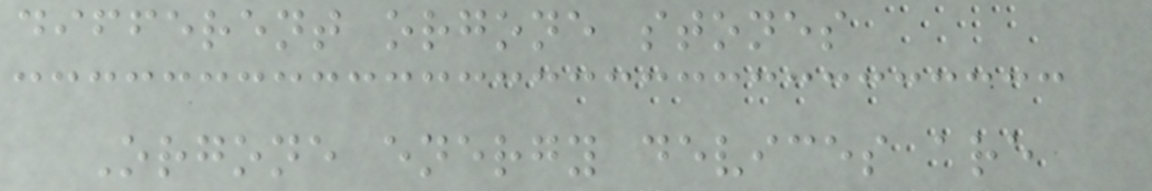different orgone stones
Orgone energy devices are
